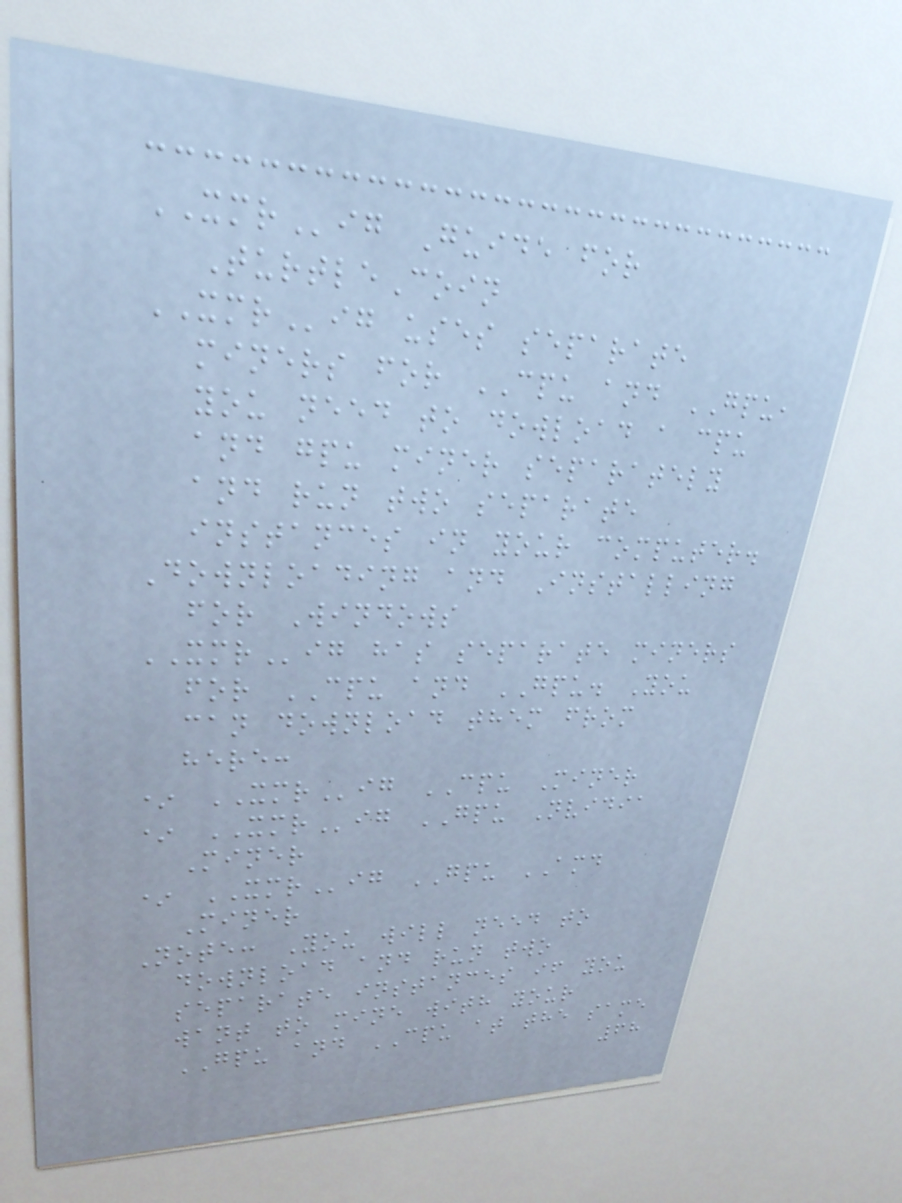XMRig Guide for
TurtleCoin
XMRig uses separate
miners for CPU and GPU,
you need to dowload a cpu
and gpu miner separately
and run two separate
instances in your computer.
Downloading and Installing
for Windows
XMRig has separate miners
for CPU and GPU. You
can download them from
here:
* XMRig CPU Miner
* XMRig GPU Nvidia
Miner
* XMRig GPU AMD
Miner
Note: You will need to
download and run two
separate instances if you
want to mine with your
GPU and CPU at the same
68
